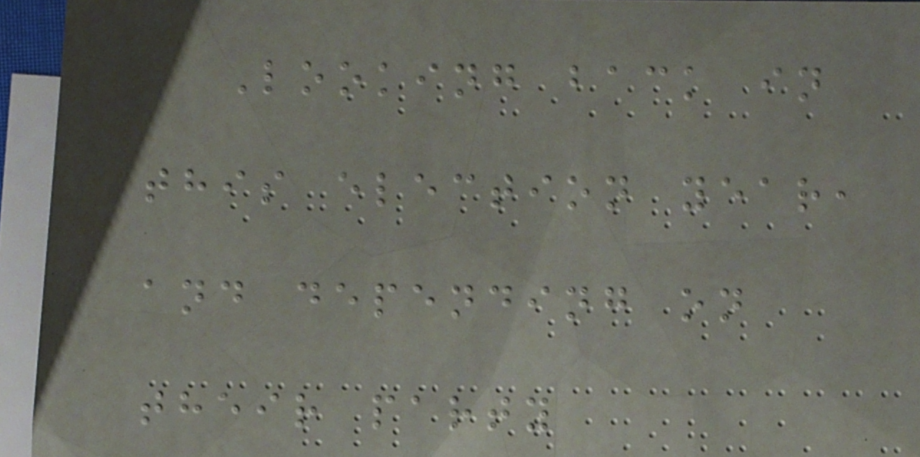Looking back in
this election year,
and depending on
their party
